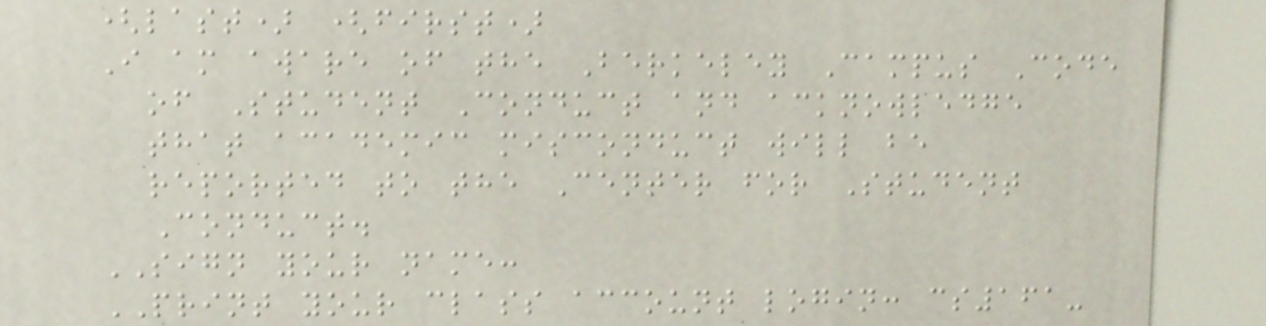(last) (first)
I am aware of the Berkeley Campus Code
of Student Conduct and acknowledge
that academic misconduct will be
reported to the Center for Student
Conduct.
SIGN your name:
PRINT your class account login: cs161-
